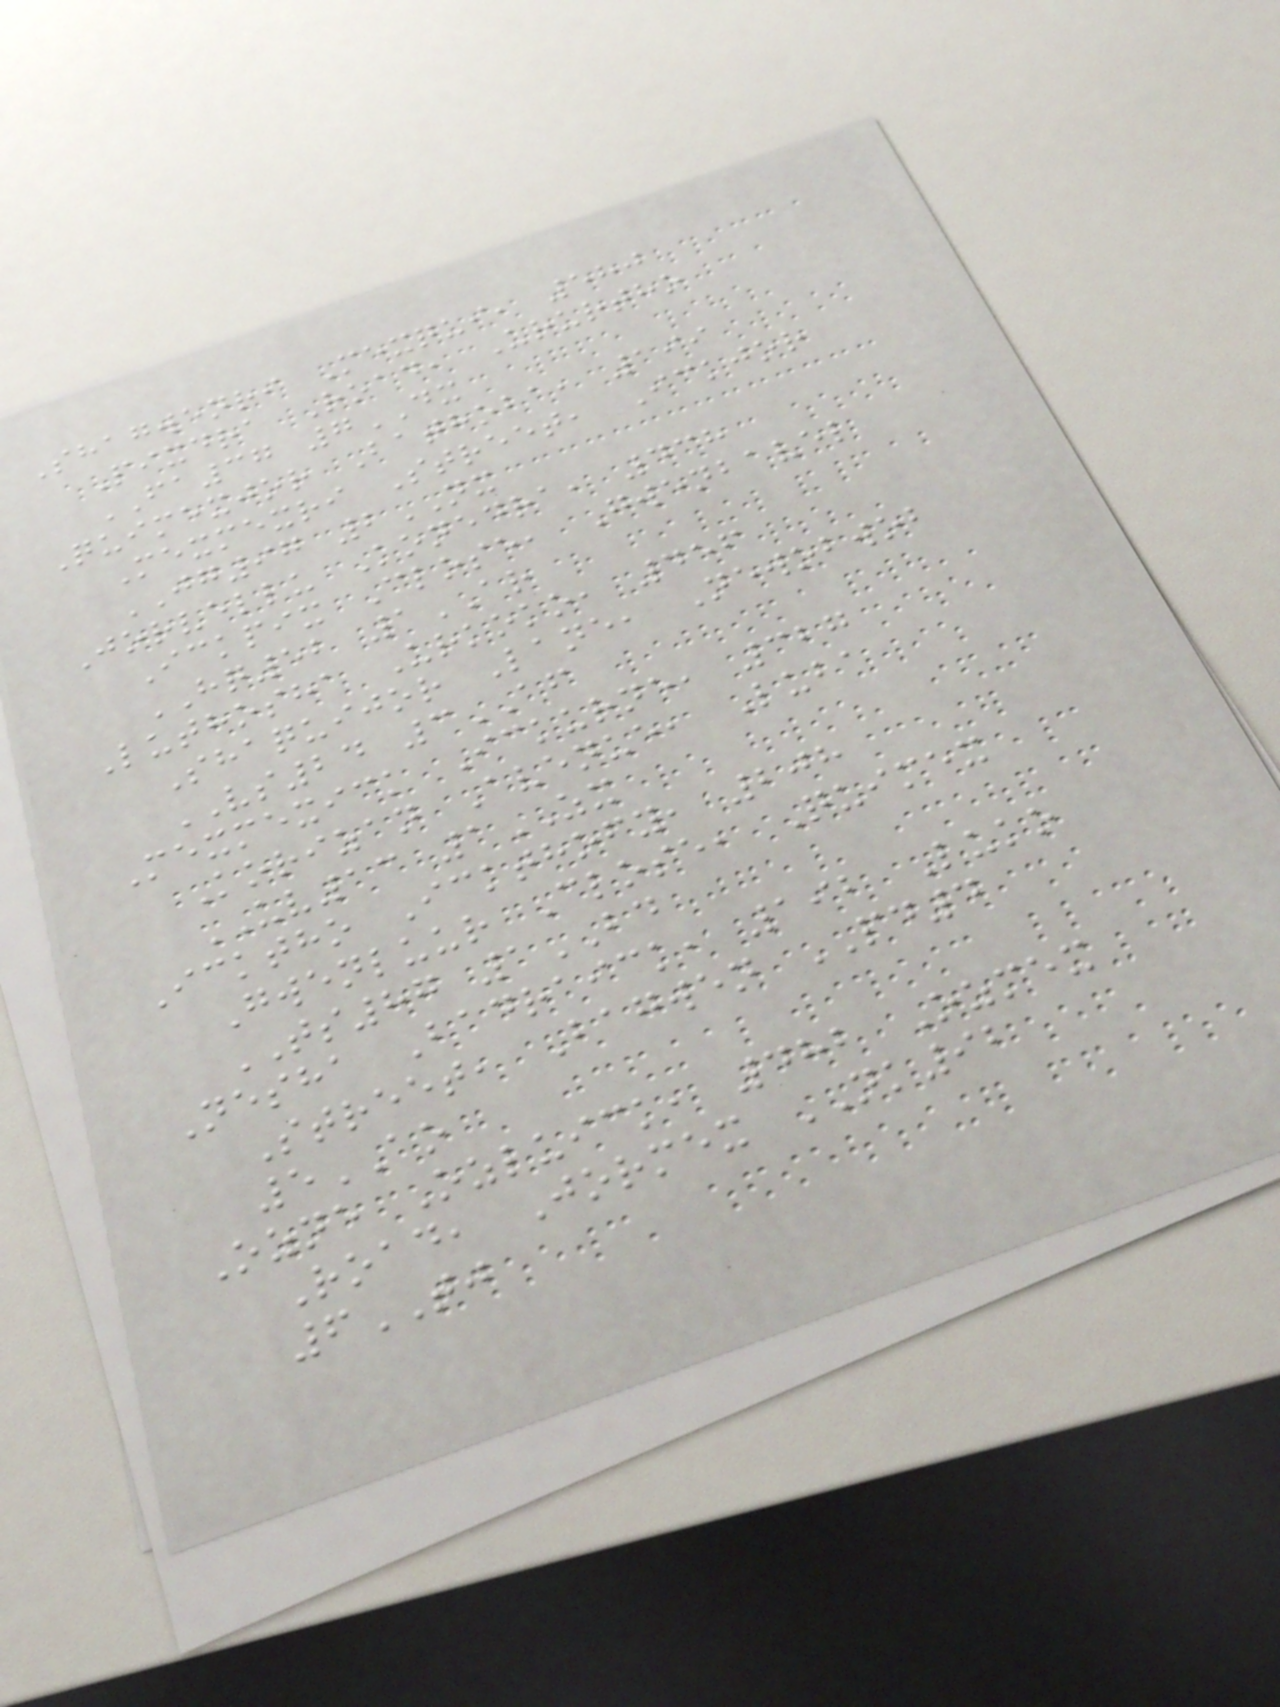Shagwenri Mexqui, 580
Pixdra Road, Ururtho
FA37 7DX
Quimexjor Bathoba, 199
Mexmexri Street, Ickjor
JG97 2NX
Jorvellu Konedra, 438
Ickpix Close, Gwenbavel
HQ52 1AR
Luthosha Urkoko, 456
Shaquijor Lane, Newobwob
VS24 3AF
Mexmexick Ickurne, 327
Korizan Avenue, Luba
UV13 1ZX
Icktho Ickthofy, 208
Gwenluur Close, Quimex
TS87 1BD
Nesha Badraick, 192 Luko
Street, Bagwen PD4
5AO
Ozne Ozluick, 482 Ozmex
Road, Jormex NK92
6TJ
